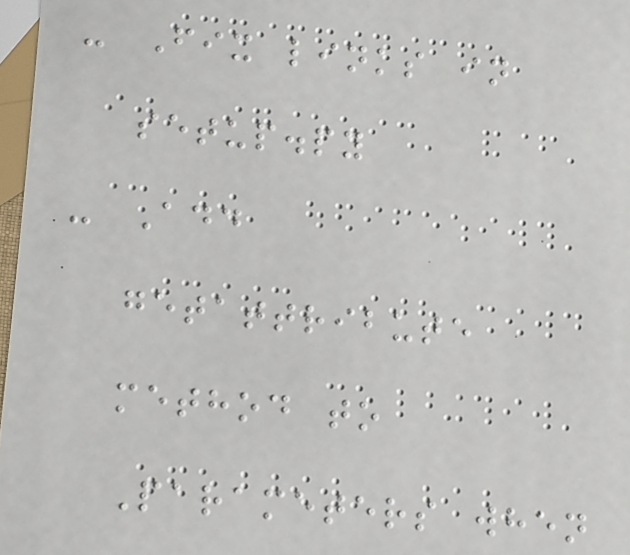- Fix links in
setup.py
- Add
getattribute
method to
Parameters when
